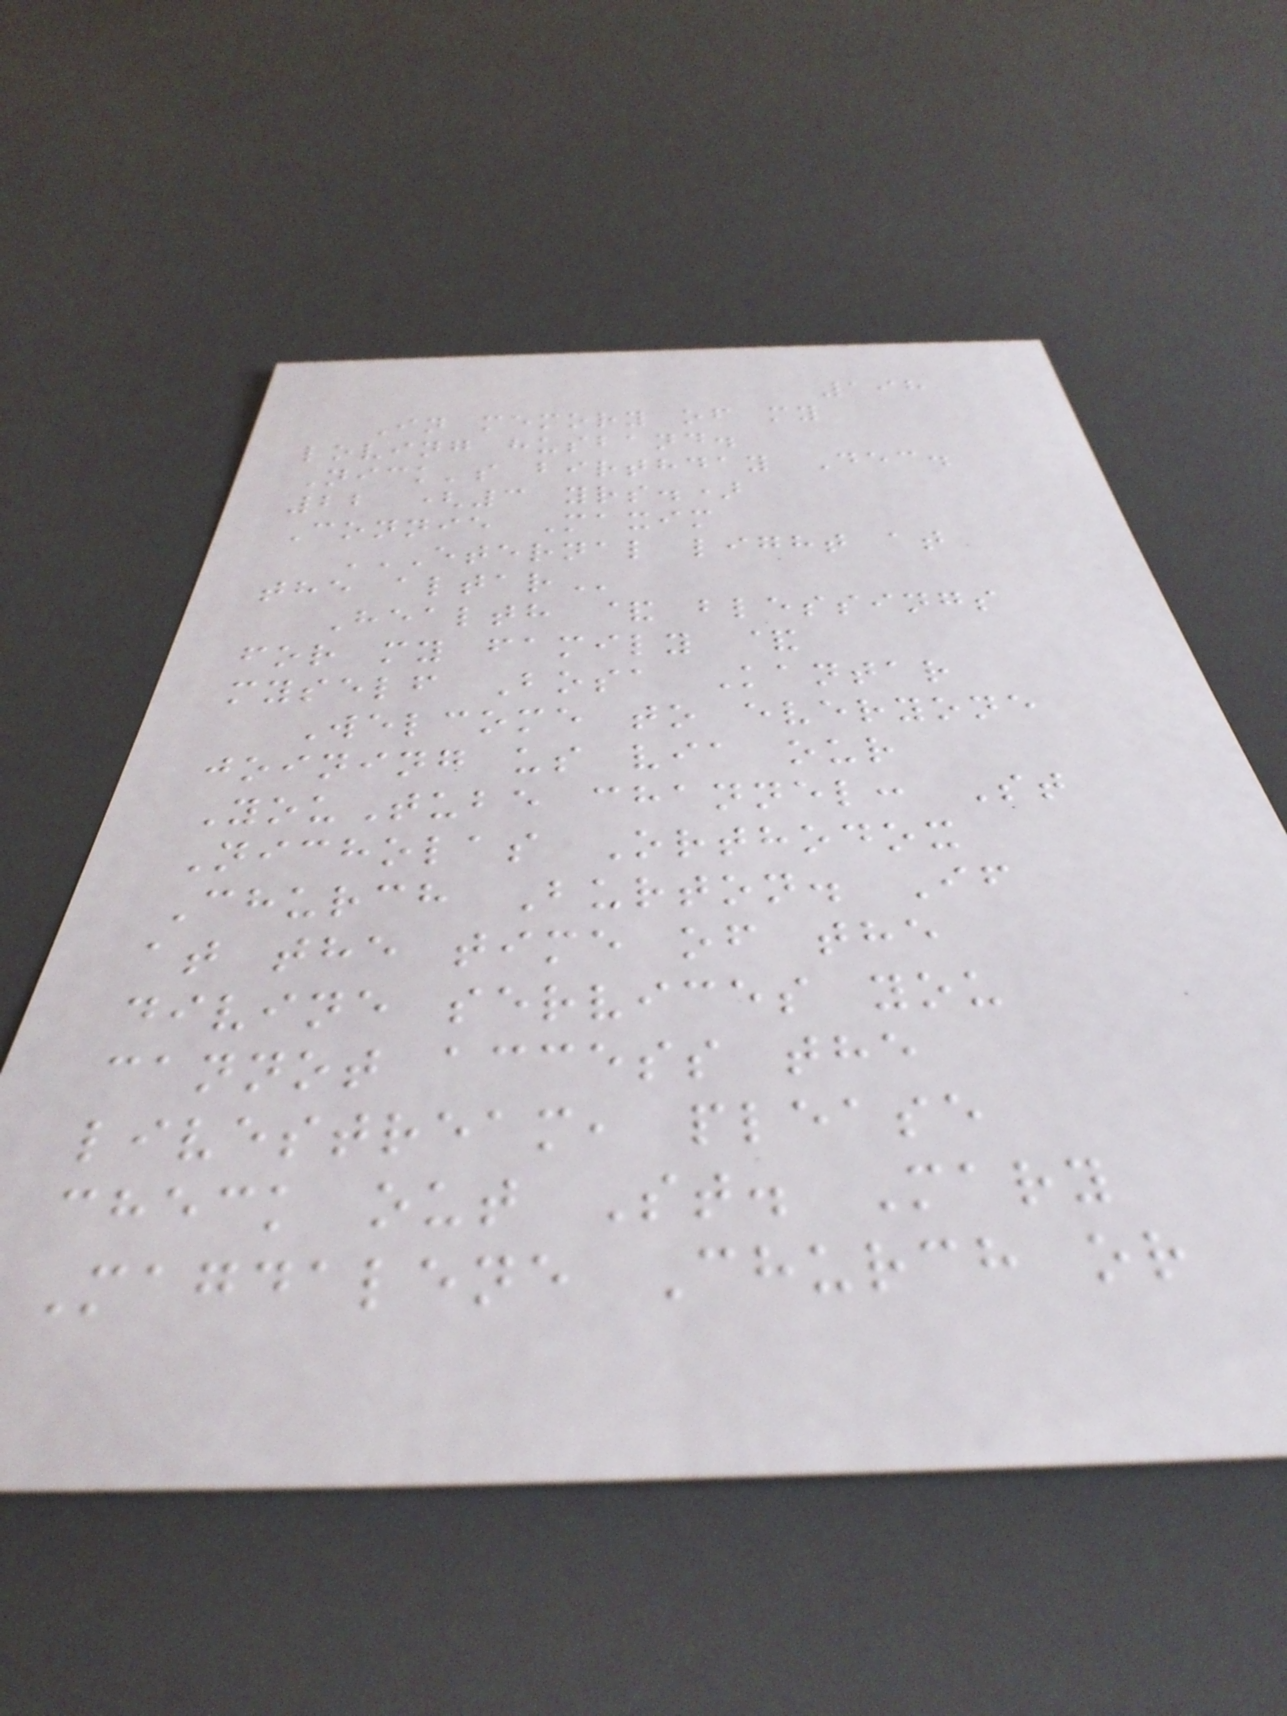198
In memory of my
loving husband.
Nick's birthday Dec.
22 (3 yrs.)
Connie Maxim
ETERNAL LIGHT AT
THE ALTAR
Health & blessings
for my family &
myself Bosa Kantar
Welcome to everyone
joining us via our
YouTube channel: St
Nicholas Orthodox
Church Burton. If
at the time of the
divine services you
cannot access the
livestream, please
check out St. Mary
Magdalene Church or
